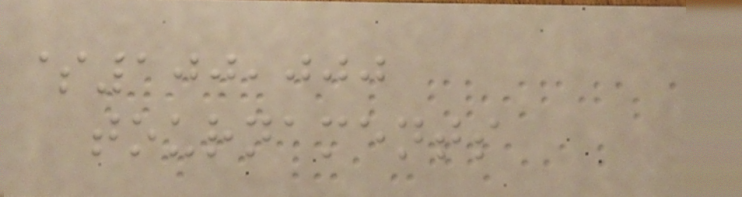$100,000
tournaments
